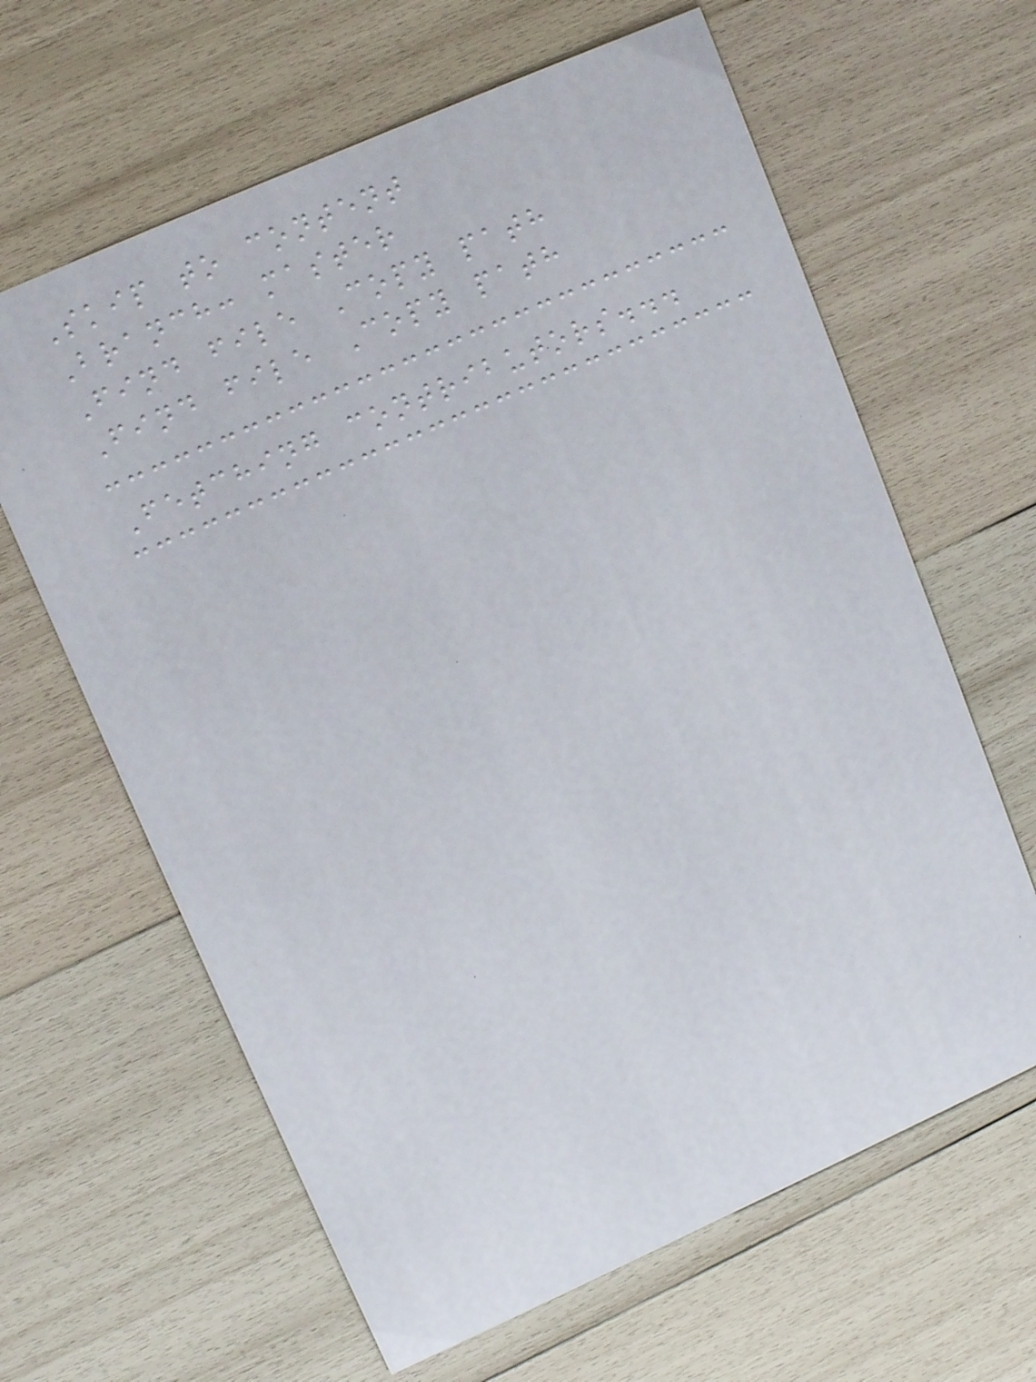Skip to content
Branch: master
Find file Copy path
Find file Copy path
Fetching contributors...
